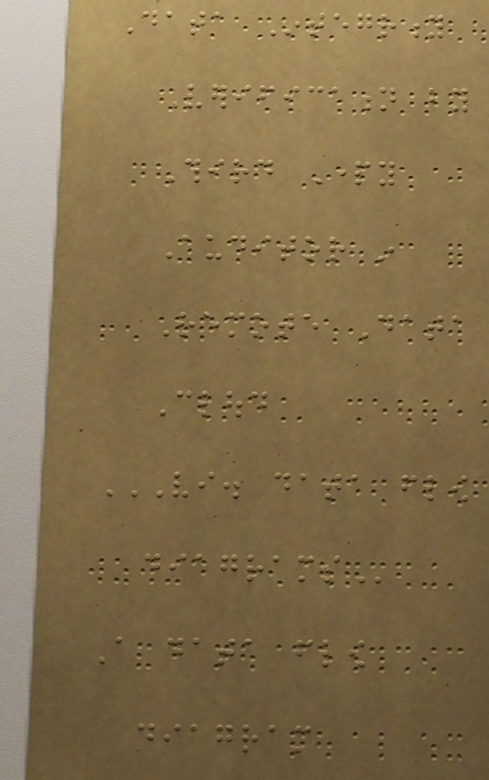Data Integrity
Verification by
Third Party
Auditor in
Remote Data
Cloud
VI. DATA FLOW
DIAGRAMS
A data flow
diagram
